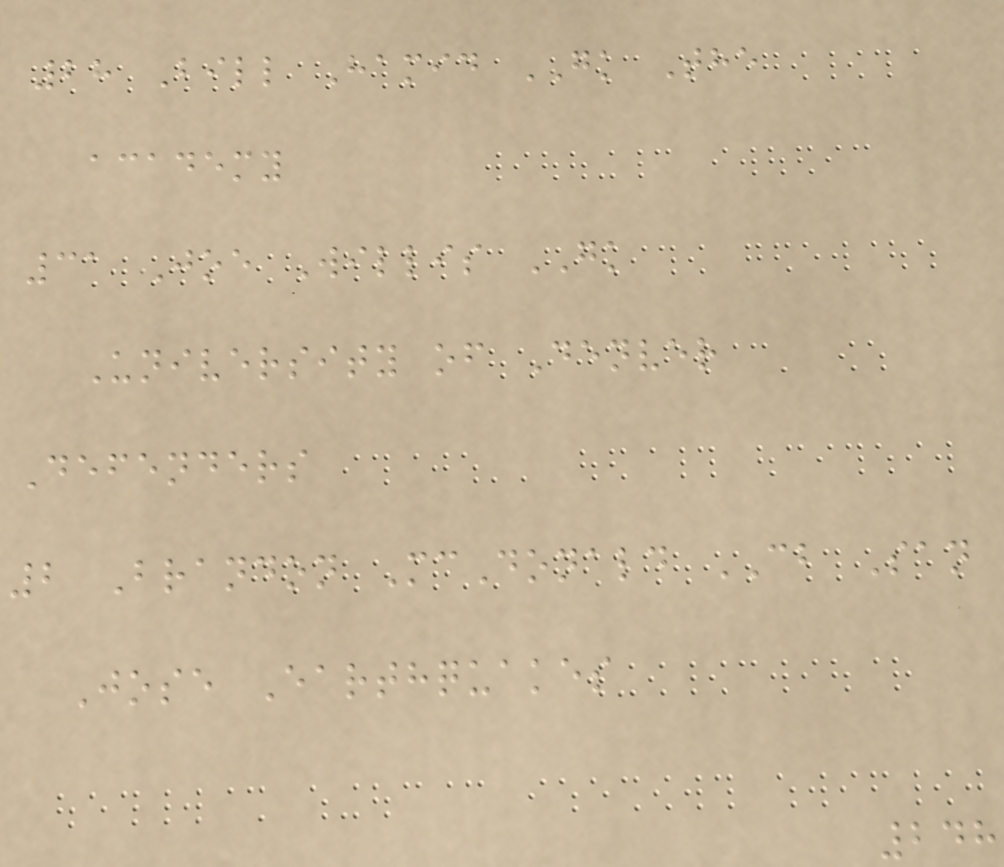28 Bill Hamid GK The
academy
31 Joe Willis GK
University of Denver
Defenders
2 Brandon McDonald CB San
Jose Earthquakes
248
